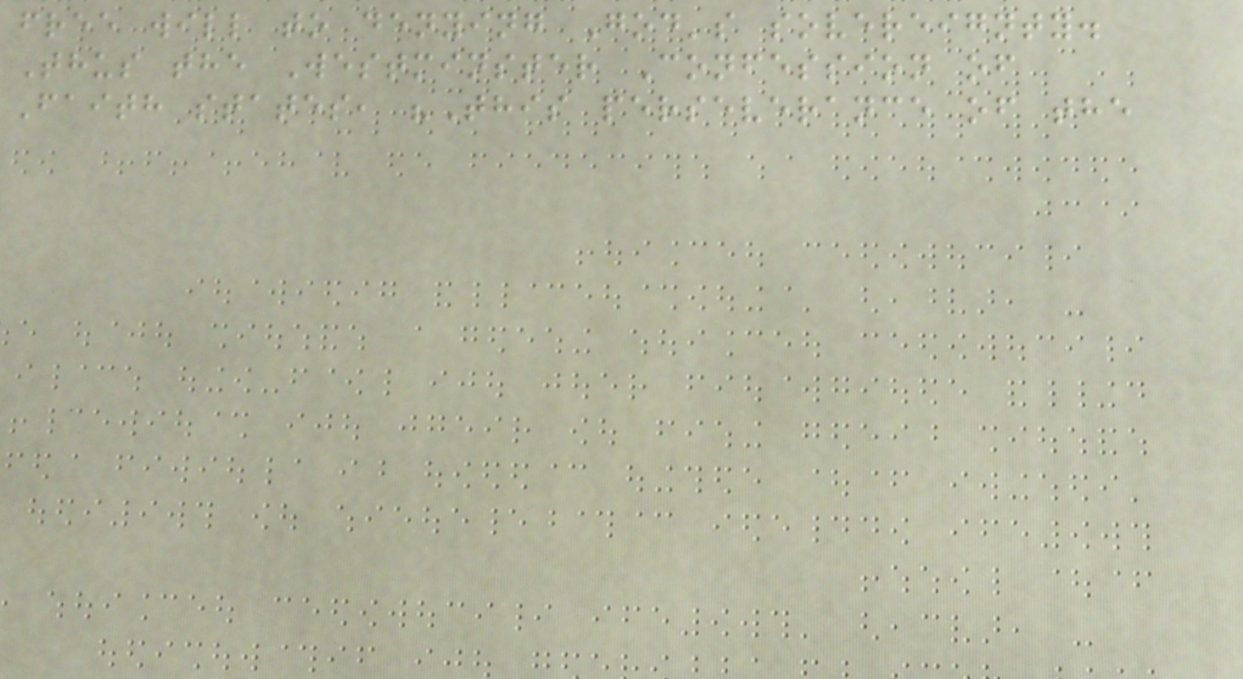free will to denying God's sovereignty.
Thus the Westminster Confession of
Faith states, "This perseverance of the
